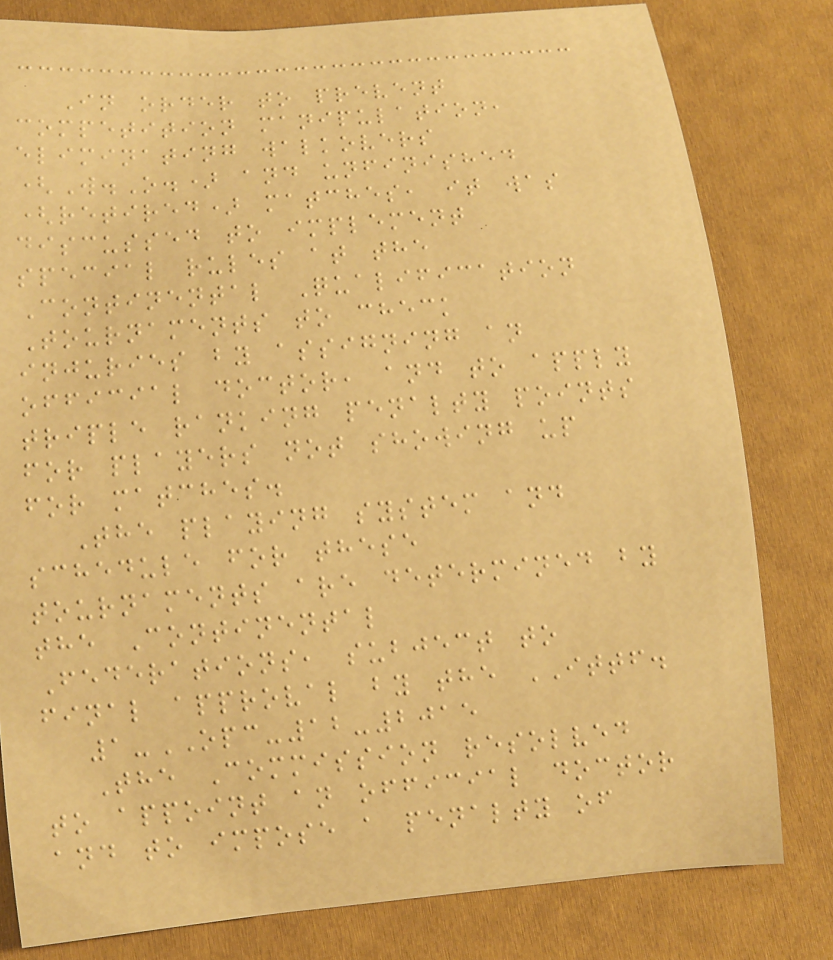In order to prevent
competition manipulation,
eliminating walkovers
(W.O.) and unfinished
(retired) matches, it was
discussed to implement
special rules at the
Continental Qualification
Tournaments to check
injuries by assigning an
official doctor, and to apply
triple ranking penalty points
for players not showing up
for matches.
The playing system and
schedule for these
tournaments are determined by
the Continental
Federations, subject to
final approval by the ITTF.
1-OPC-12-2015
The Commission resolved
to appoint an official doctor
and to impose a penalty of
